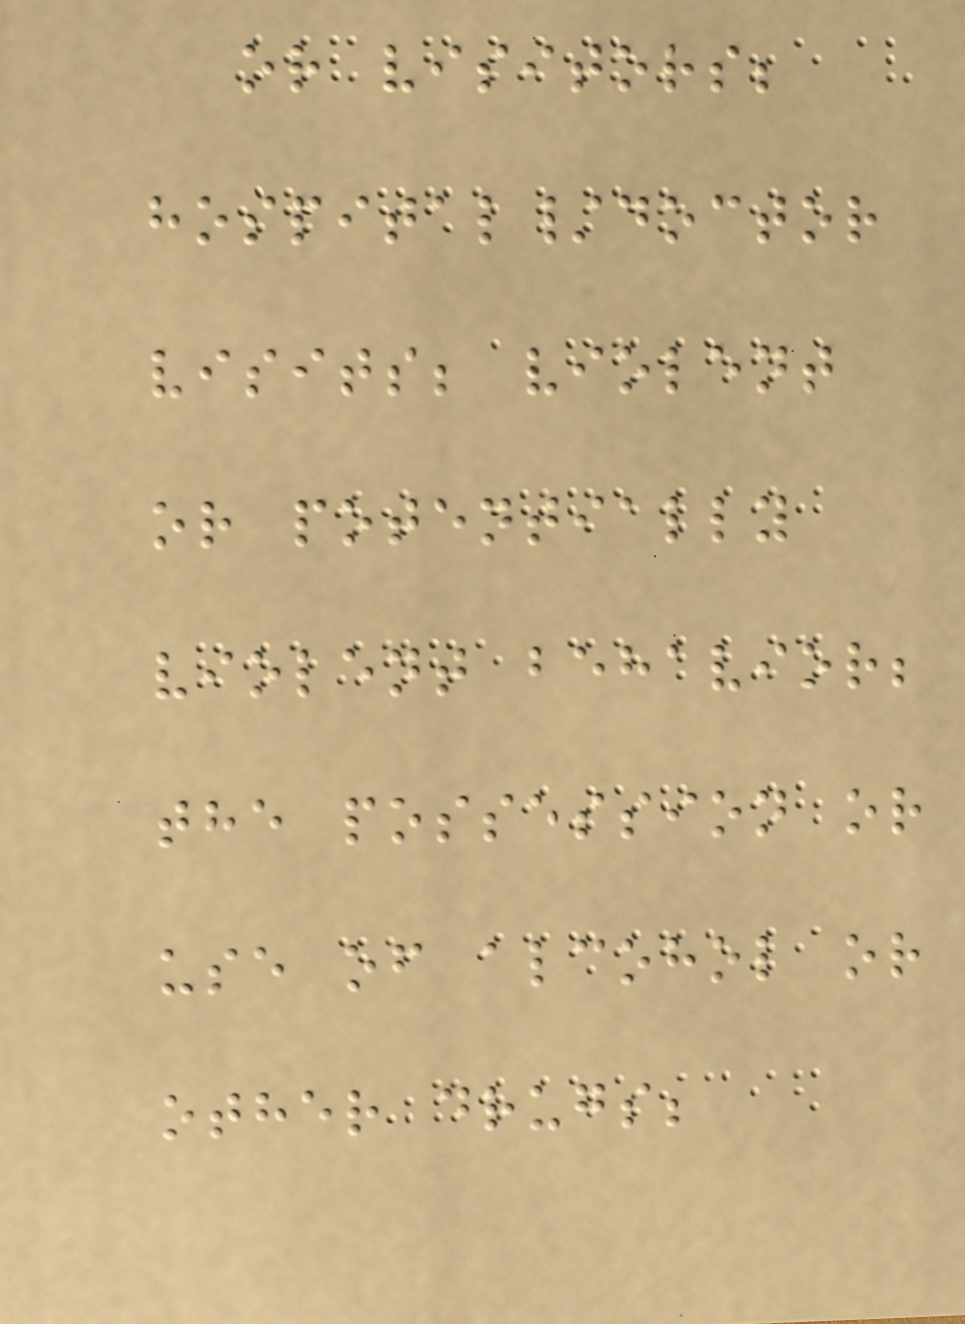or visitors;
hospital/doctor
visits; violent
or potentially
violent behavior;
the possession or
use of alcohol or
other drugs;
